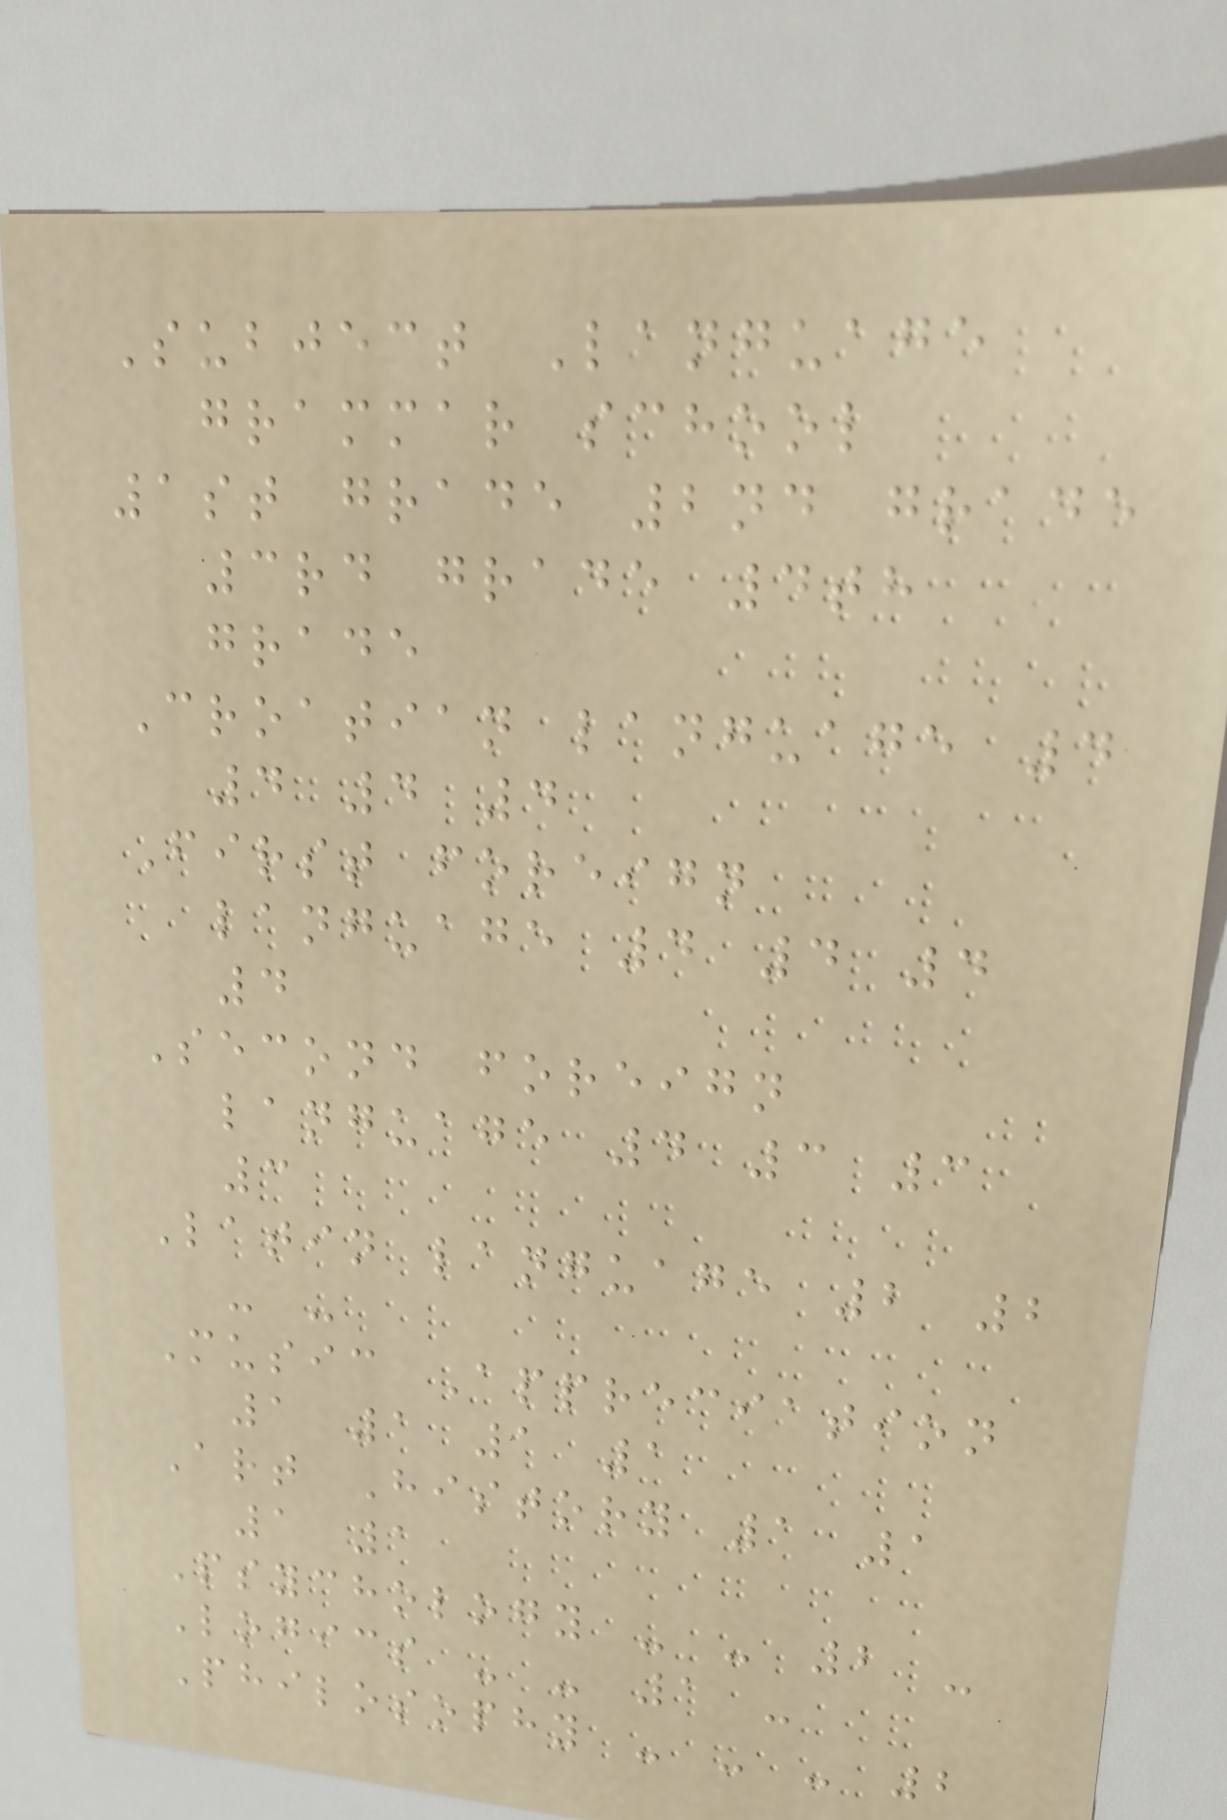Subject Language
grammar school
1st grade 2nd grade
3rd grade 4th
grade
Croatian language 4
4 4 4
First foreign
language 4 4 4
4
Second foreign
language 4 3 3
3
Latin language 2 2
- -
Music Appreciation
1 1 1 1
Art History 1 1
1 1
Psychology - - 2 -
Logics - - 1 -
Philosophy - - - 2
